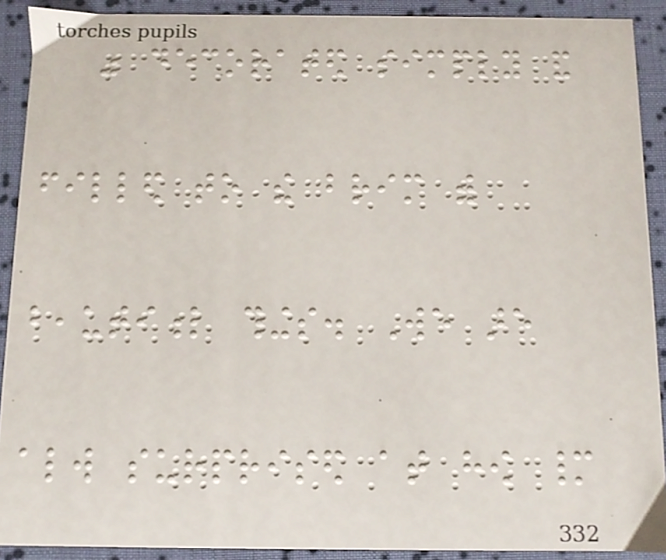was decorated simply and
filled to the brim with
beautiful things. We are
always surprised at how many
